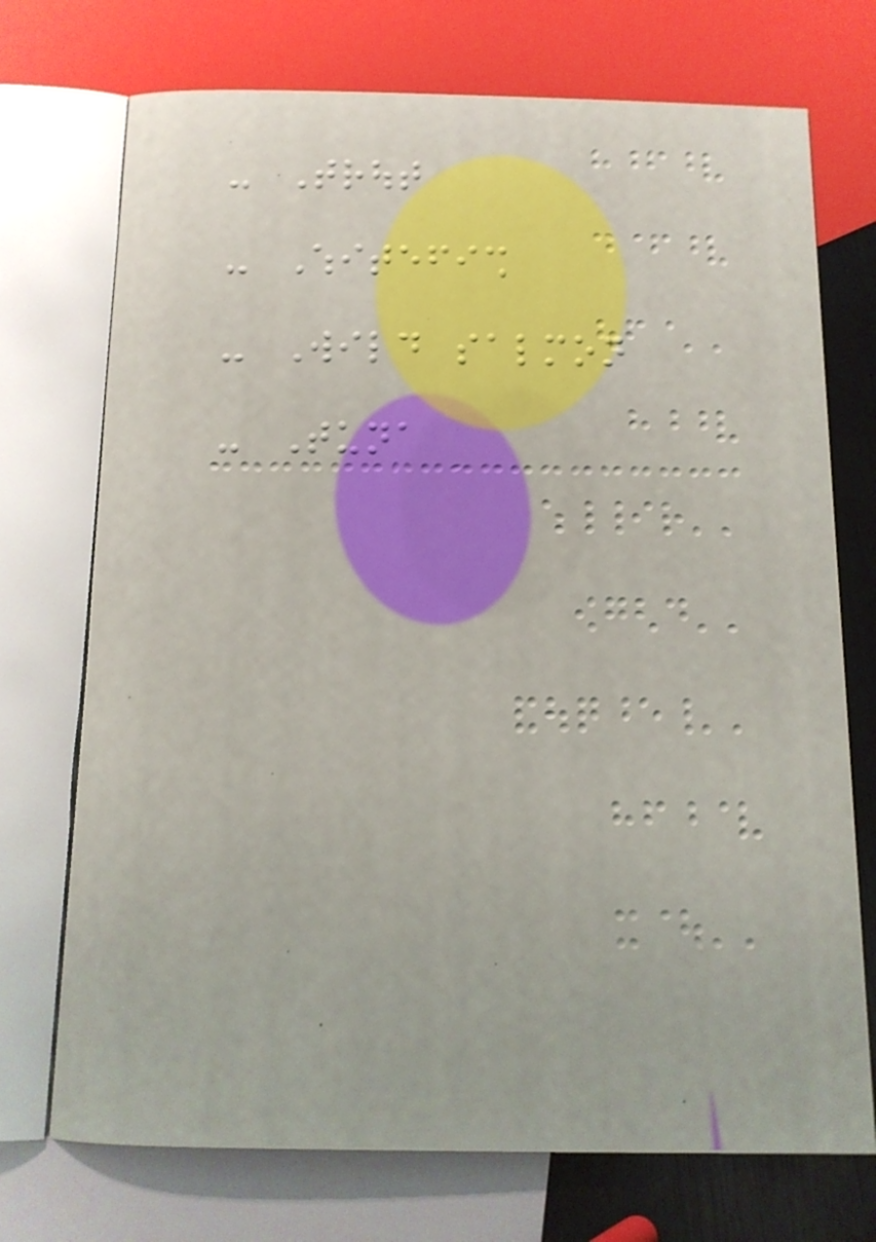- Trout
- Whitefish
- Wild salmon
- Tuna
